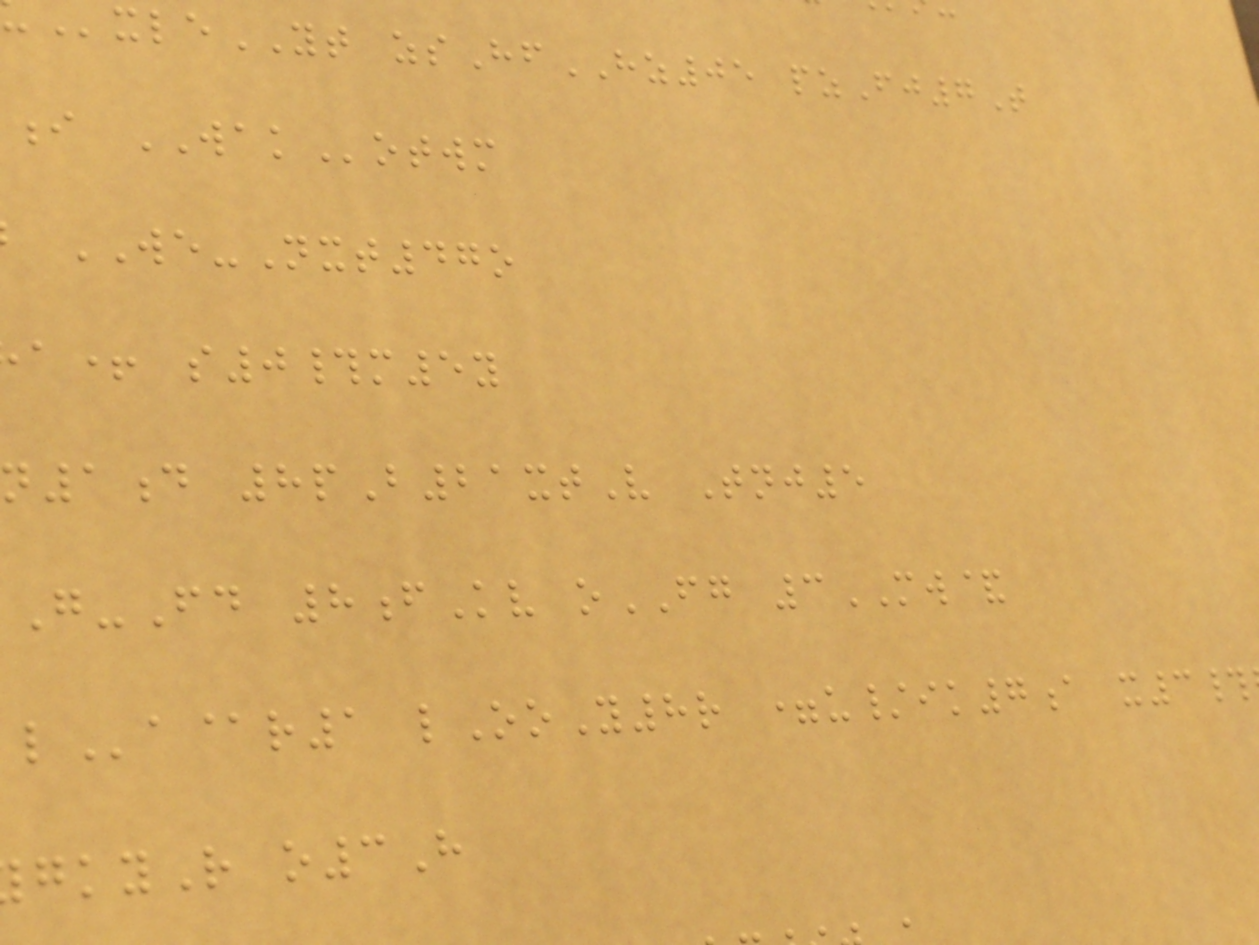xleYT zsHfHZ05 pzFj7T
i WAKotwm
WE-Nxt47o
a+ s0#m5y
n1d 8pB21xtV Tnj5
G-Fd 8fKv oFG 3MW&
a@r1 lOoY8r =u/ik7a x3#
gkyR o3H
